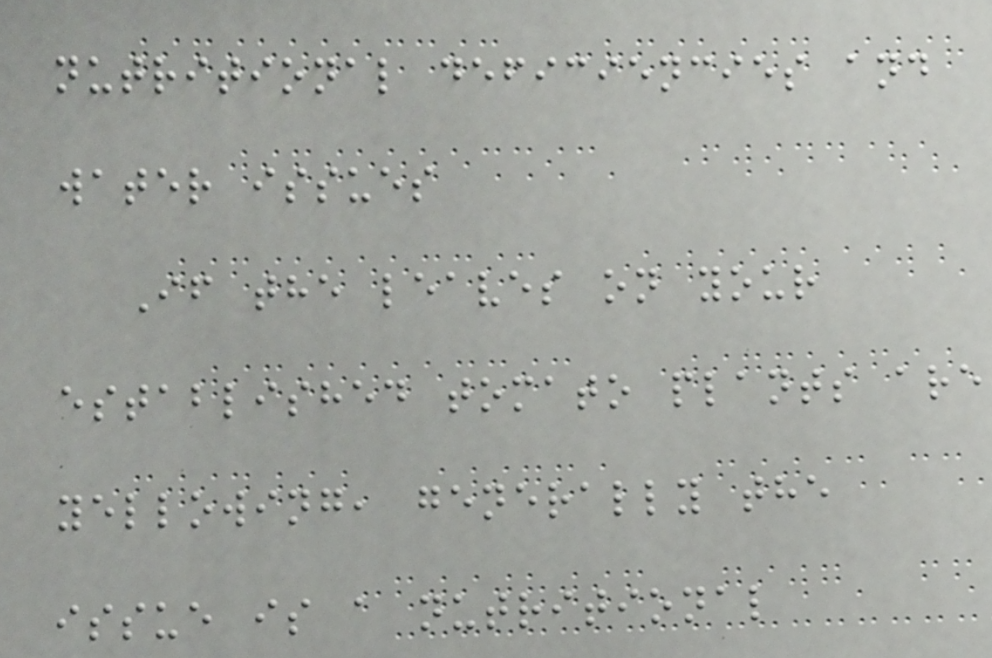nutritional deficiencies and
water issues
If the leaves on your
established tomato plants are
yellowing, generally the
issue is a nutritional
